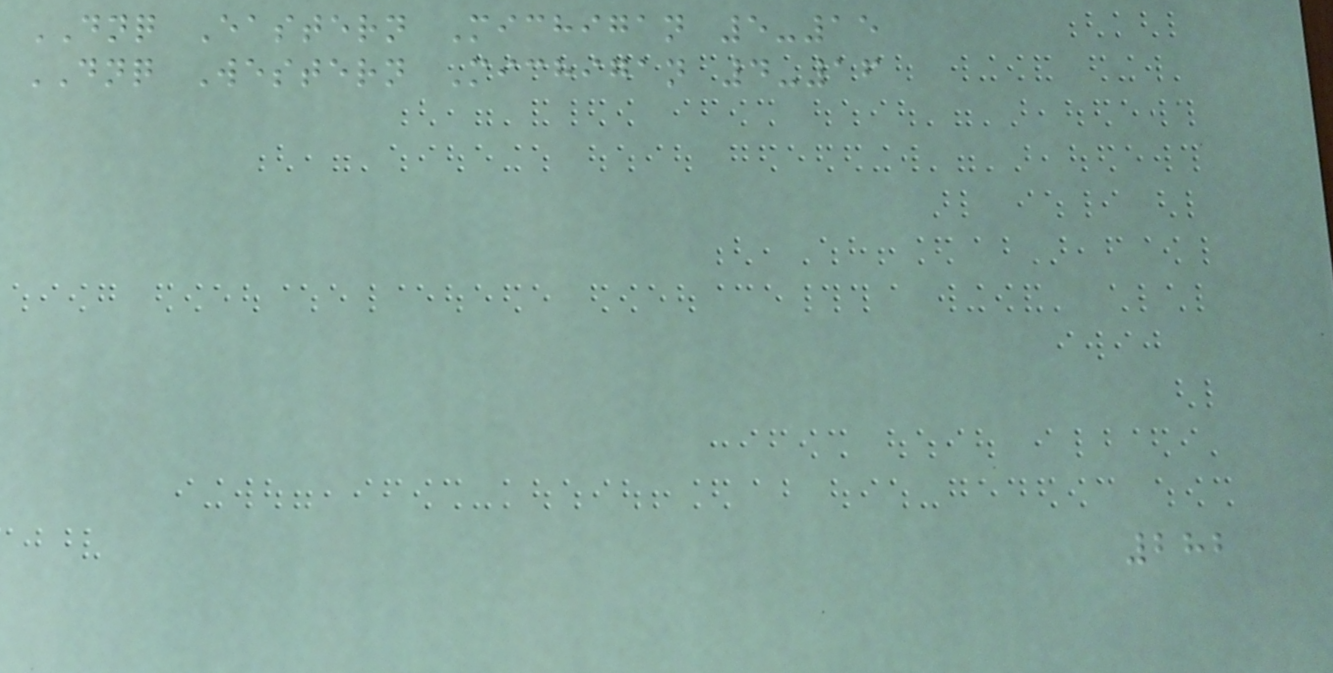DNQ Eastern Michigan 5-15
DNQ Western Michigan 4-16
282
